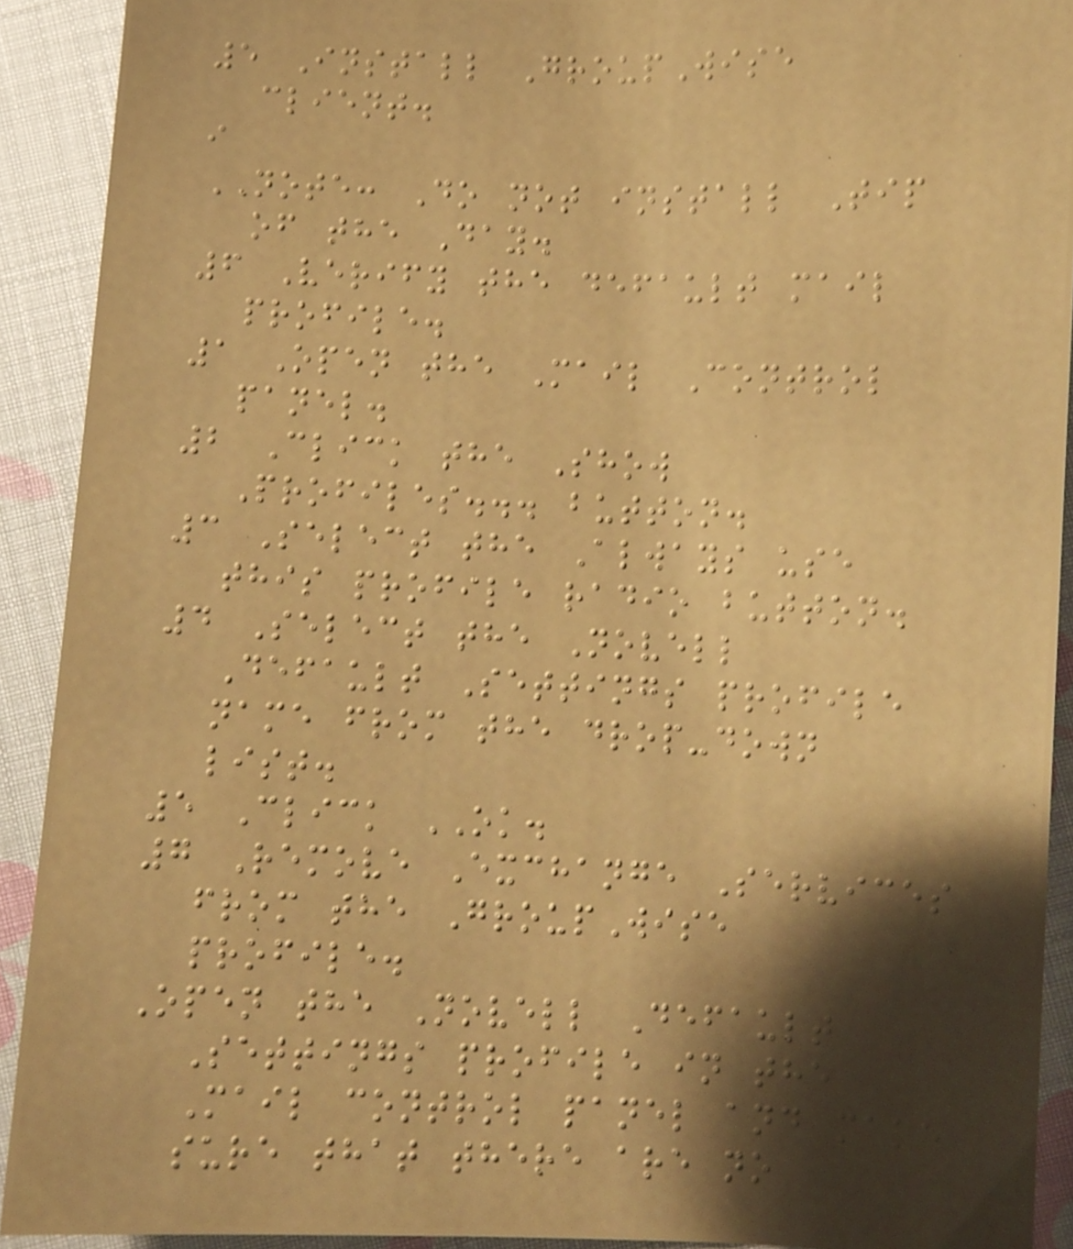5 Install GroupWise
client.
i
NOTE: Do not install Tip
of the Day.
6 Verify the default mail
profile.
1 Open the Mail Control
panel.
2 Click the Show
Profiles... button.
3 Select the Always use
this profile radio button.
4 Select the Novell
Default Settings profile
name from the drop-down
list.
5 Click OK.
7 Remove Exchange Services
from the GroupWise
profile.
Open the Novell Default
Settings profile in the
Mail control panel and make
sure that there are no
